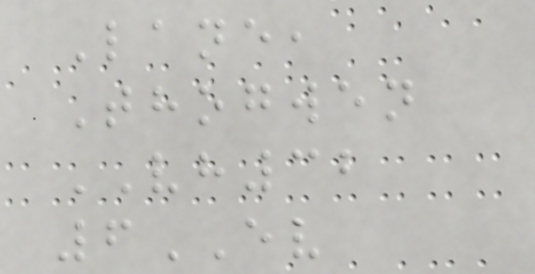Lane,
Thogwen
VH32
6EV
